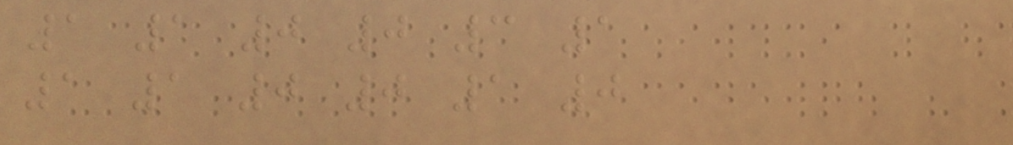1 1 0 0 3 1
1 1 0 0 1 0
